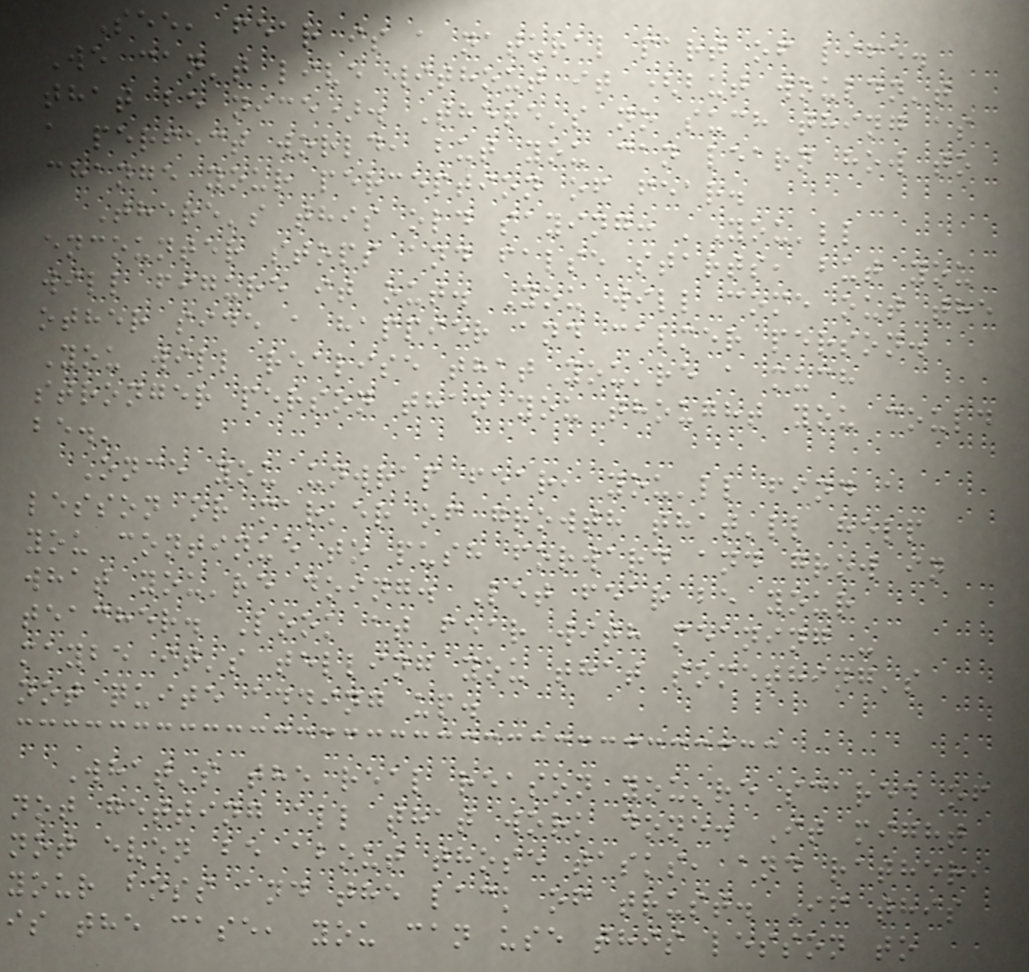See, fear is a natural part of life.
We can't live without it (but wouldn't
that be nice). There's no such thing as
a perfect world, but you can learn how to
change your perception of fear.
There's this old saying: 'You'll
encounter stops and false starts, but you
will figure it out. You will come out the
other side a happier and calmer person.
You will realise that you're a much
stronger person than you thought you could
be.'
Once you unwrap fear, you'll find a
lesson or marker of growth that'll help
you continue to push forward and grow in
what you're doing. Let fear be your
teacher. Look at fear with meaning -
maybe it's telling you that something's
not quite adding up.
What's the real reason you're scared of
not getting all that work done. It might
not even be about those tasks, and rather,
your boss and the lack of trust. If this
is the case, you can use this lesson to
